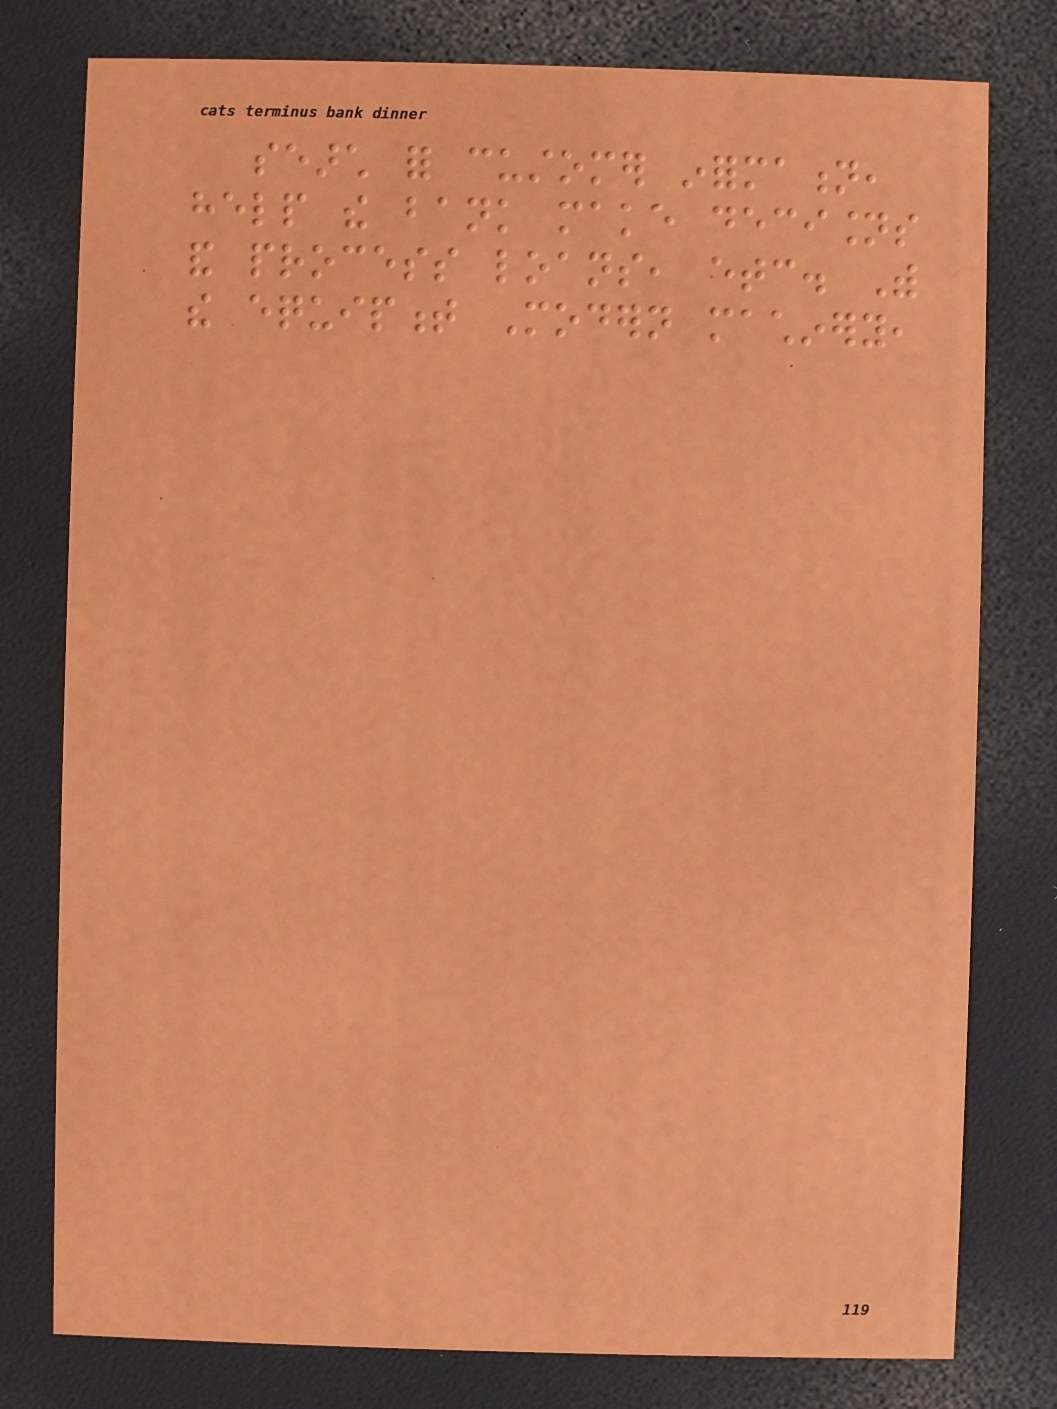search for customer information,
help the bank make decisions
and process loans, etc. With
the equipment Modern machinery,
